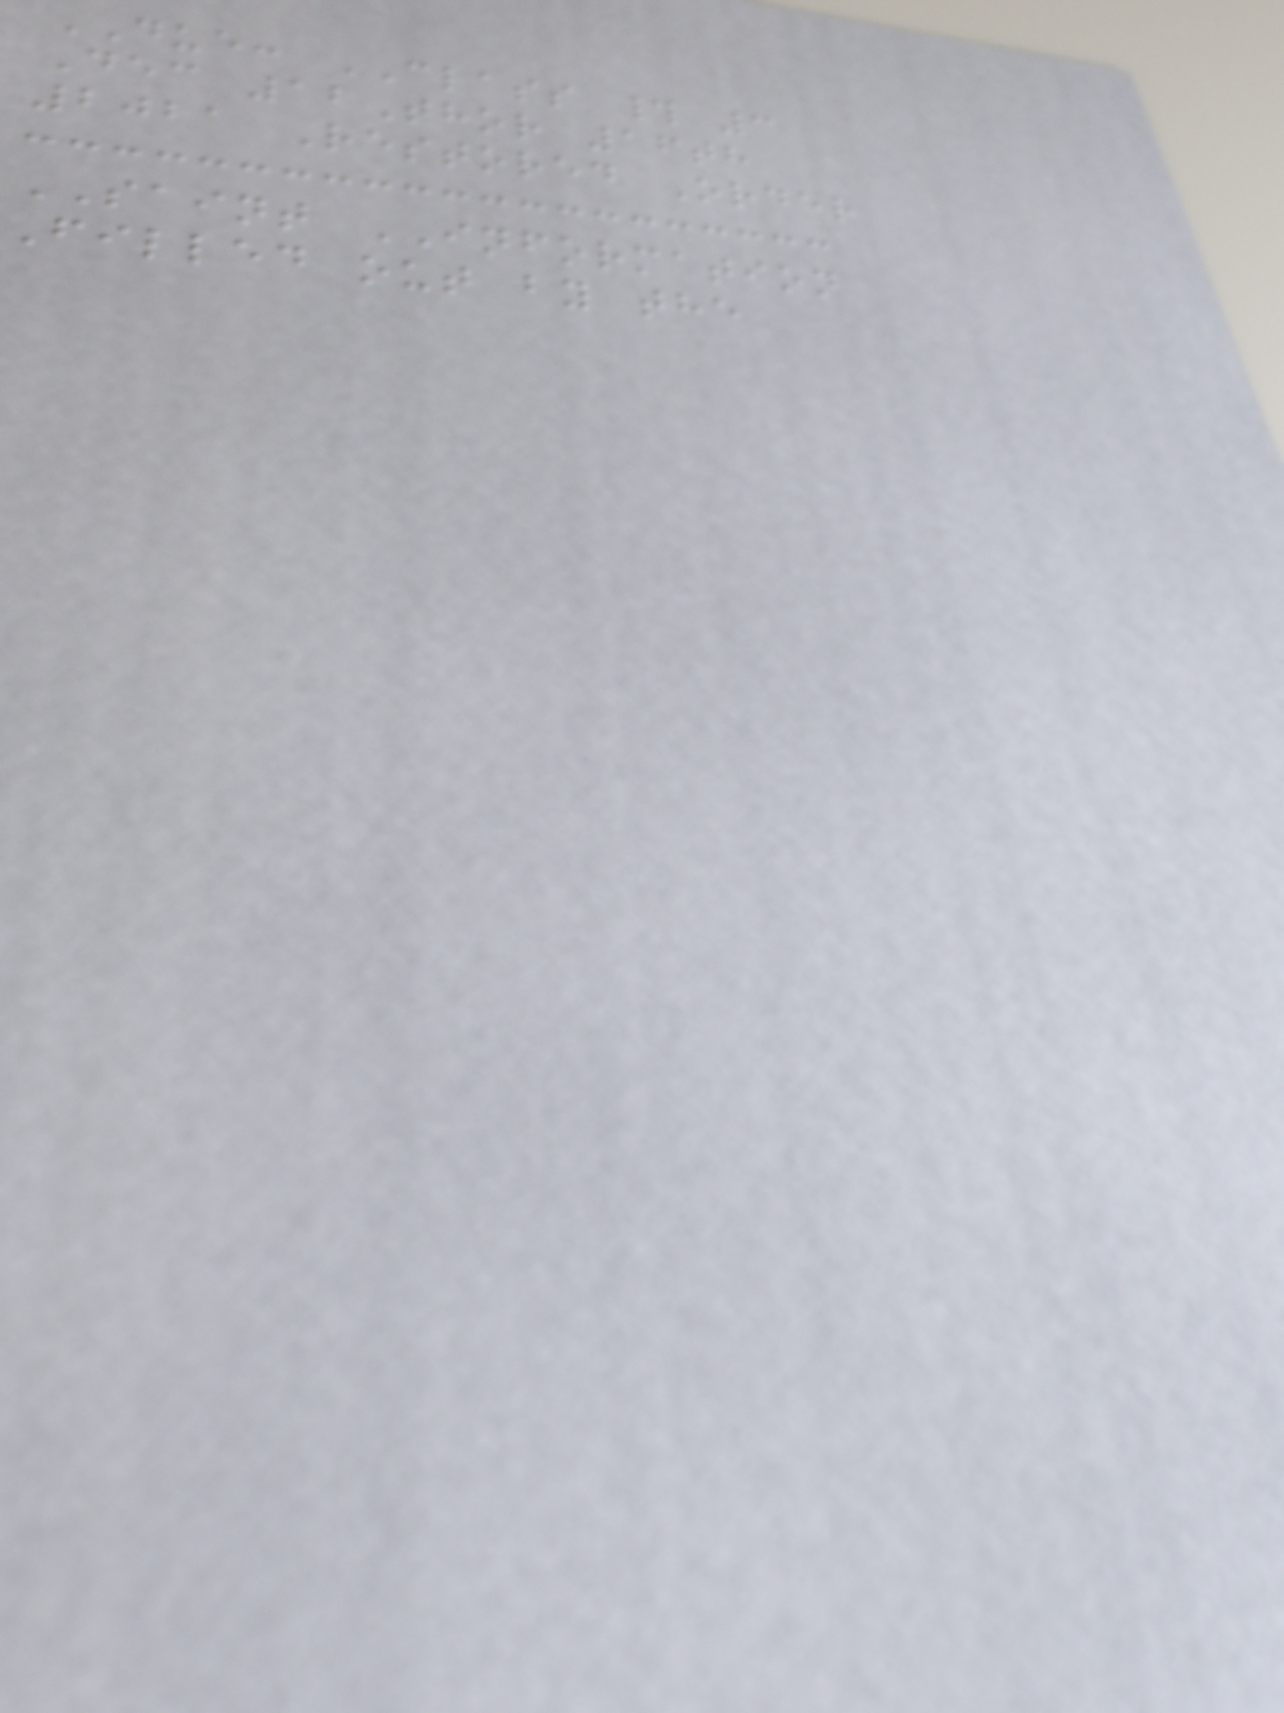DUE: CLASS # 3
Dec 12Thor 16th
2021 Restored Order
SAINT INFORMATION
Filled out by the
